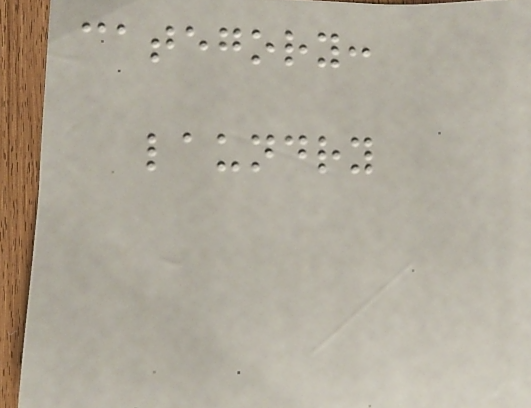category:
laundry
